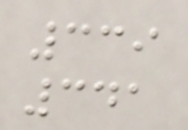339
341
